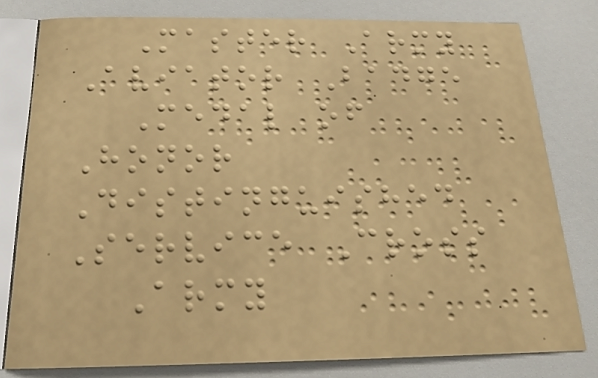Master Army
Aviator Badge
Medal of
Honor
Distinguished
Service Cross
Army
